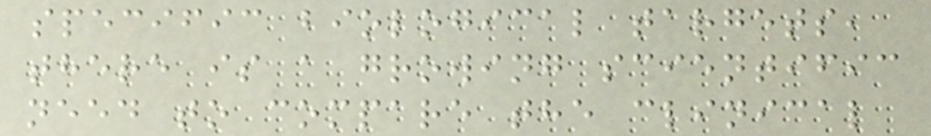specific biological targets,
there is a growing scientific
need to compare the clinical
